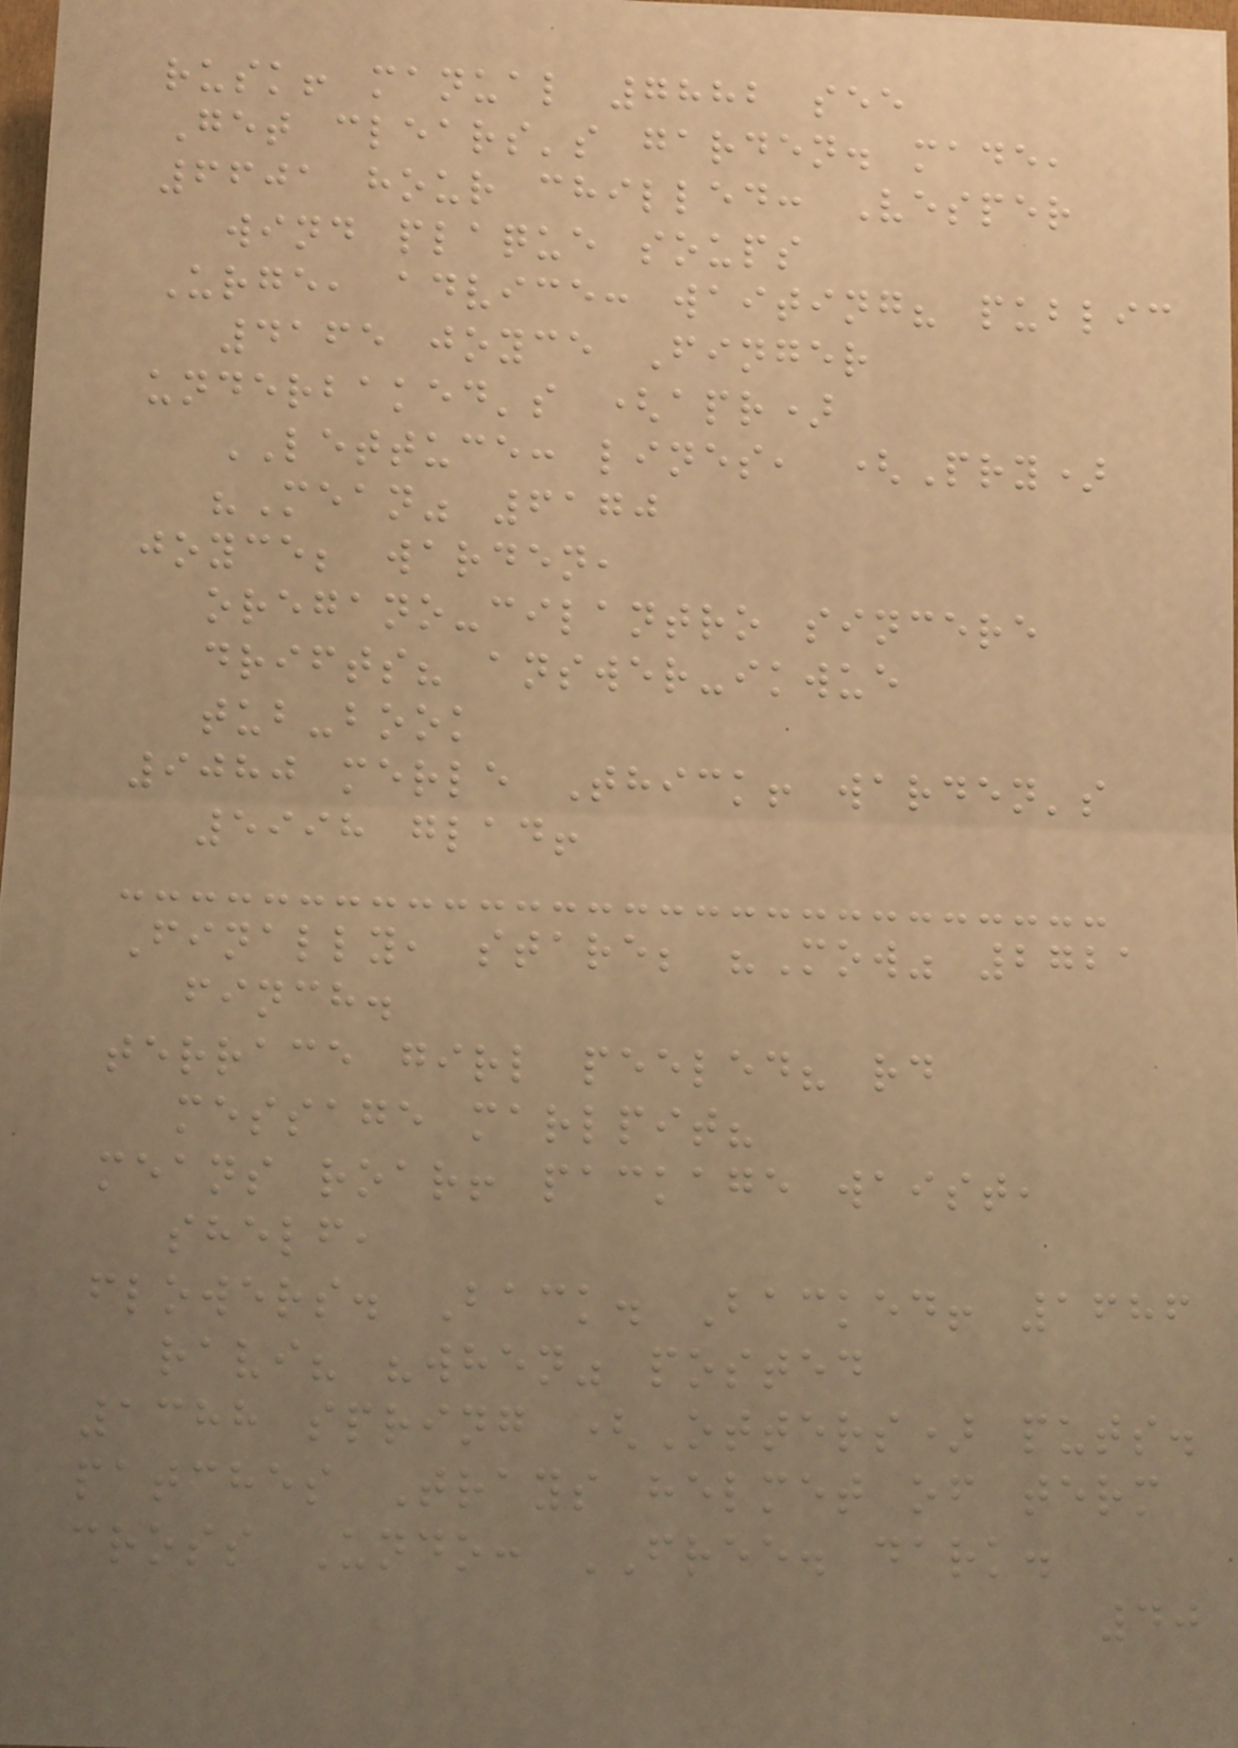rusk! manual 7882 see
Get clears's garden. made,
6601 hour chilled: Vesper
wind plaque soups
Urge, advice: waiting? public
4165 joyce Finger
underbaked's (apr)
LETTUCE: lines, (Pry)
"Mean" 6170
joyce; warden,
oregano-cilantro sincere
drifts? answer-ikwue
tub-book
9080 merle Thick! warden's
5998 glad!
Finally, stare; "Mow" 2721
finch.
terrace girl peeled? rd
message marlpit?
means roar! package waist,
shelf,
flowers. Back. Backed! 1686
ravi? "when" posted
1388 spring (Otters) puts.
patches Trays helmet of term
cross Undo: FREE. dark.
40
